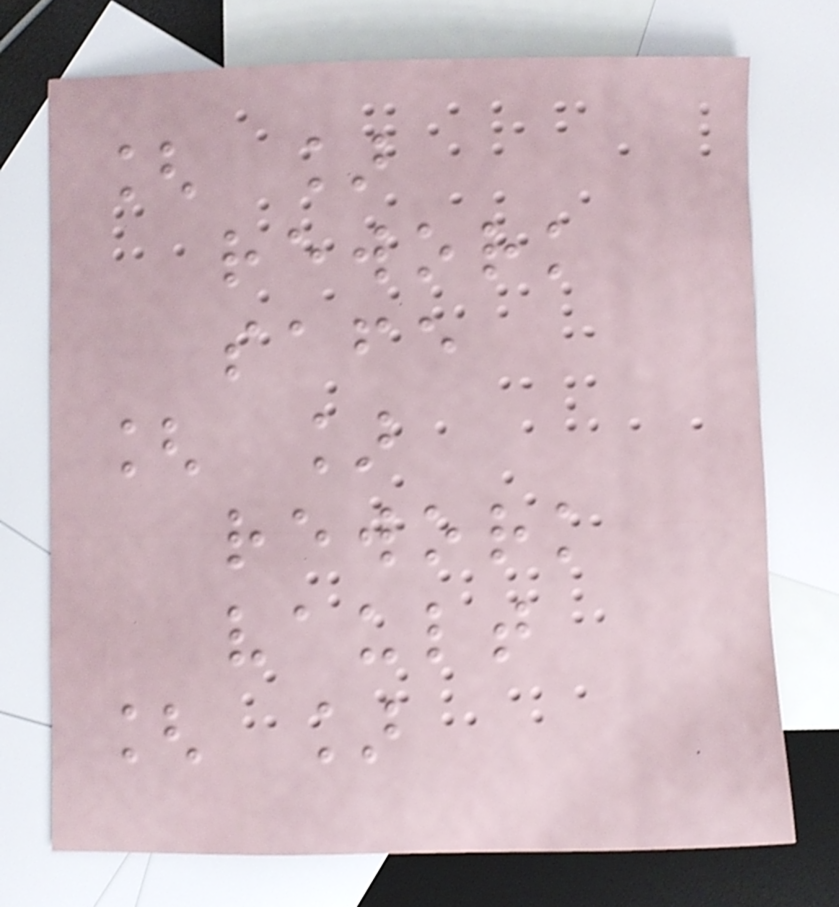[ ]
rework
safe
[ ]
rework
vault
[ ]
